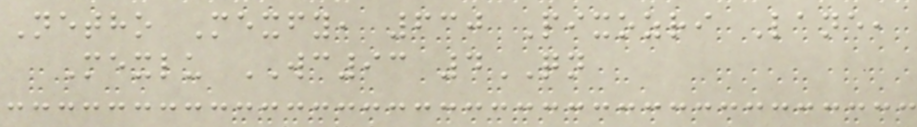Netho Mexfy, 630 Pixozri Lane,
Mexlu WC93 4QN
